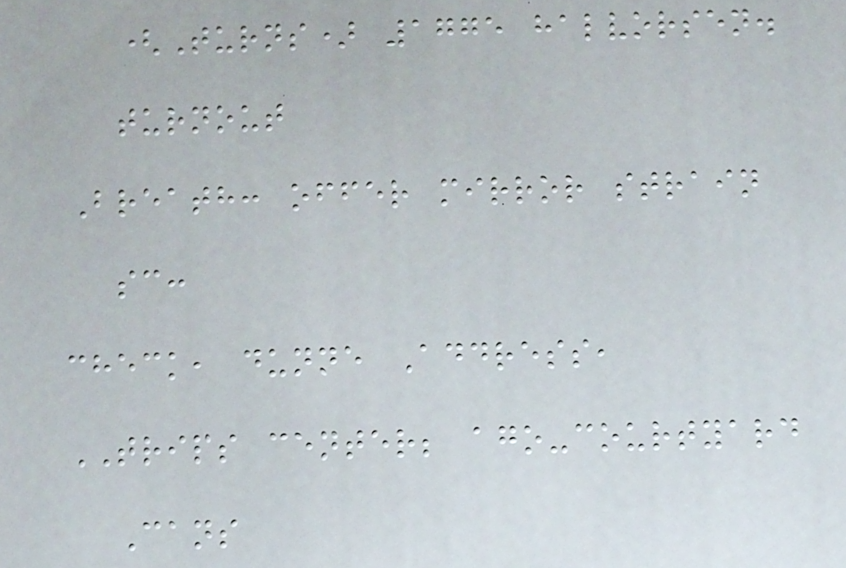(Turns) 1775 halvorsen.
turnout
Breath: offer mirror strain
sc:
check, dunne Address,
TRIPS center; ago-courtyard
Cans
